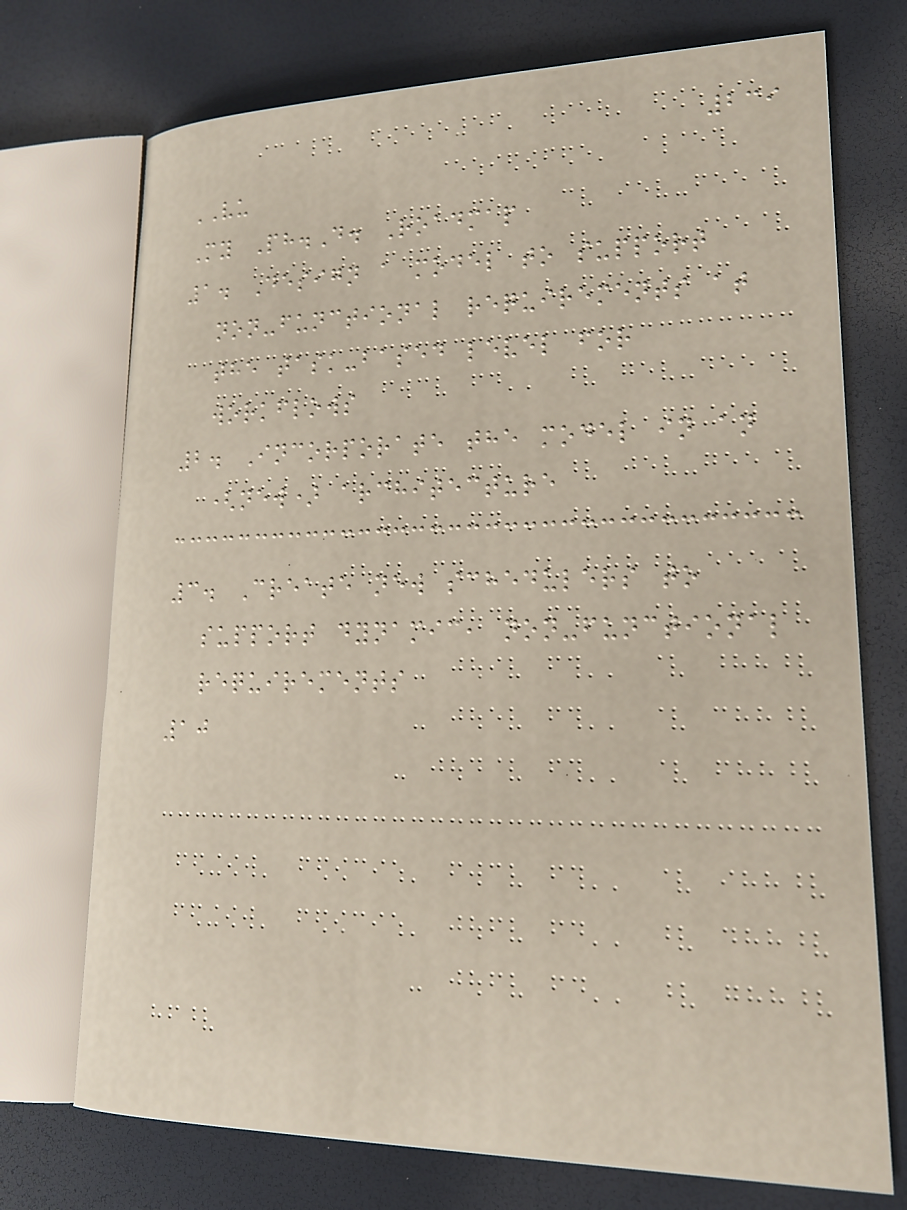239
VU
My Ph.D. Roadmap
1. Design a model to support
non-functional requirements at
the task-based level for
workflows
2. Incorporate the model in an
(new) architecture
3. Create new schedulers to
support dynamic, non-functional
requirements
10
